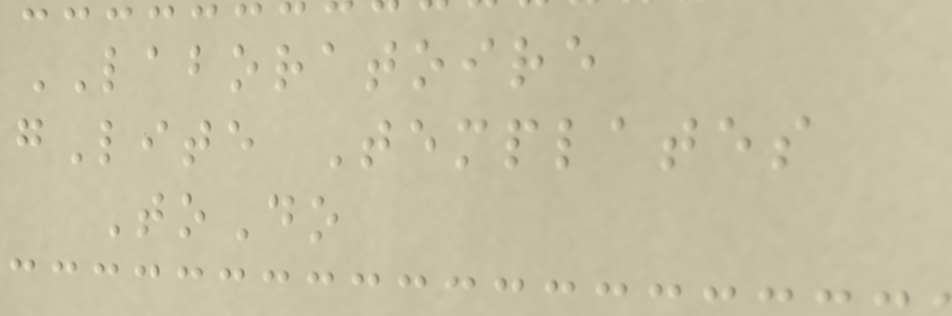LABORATOIRE
gLite Templates
ToDo
